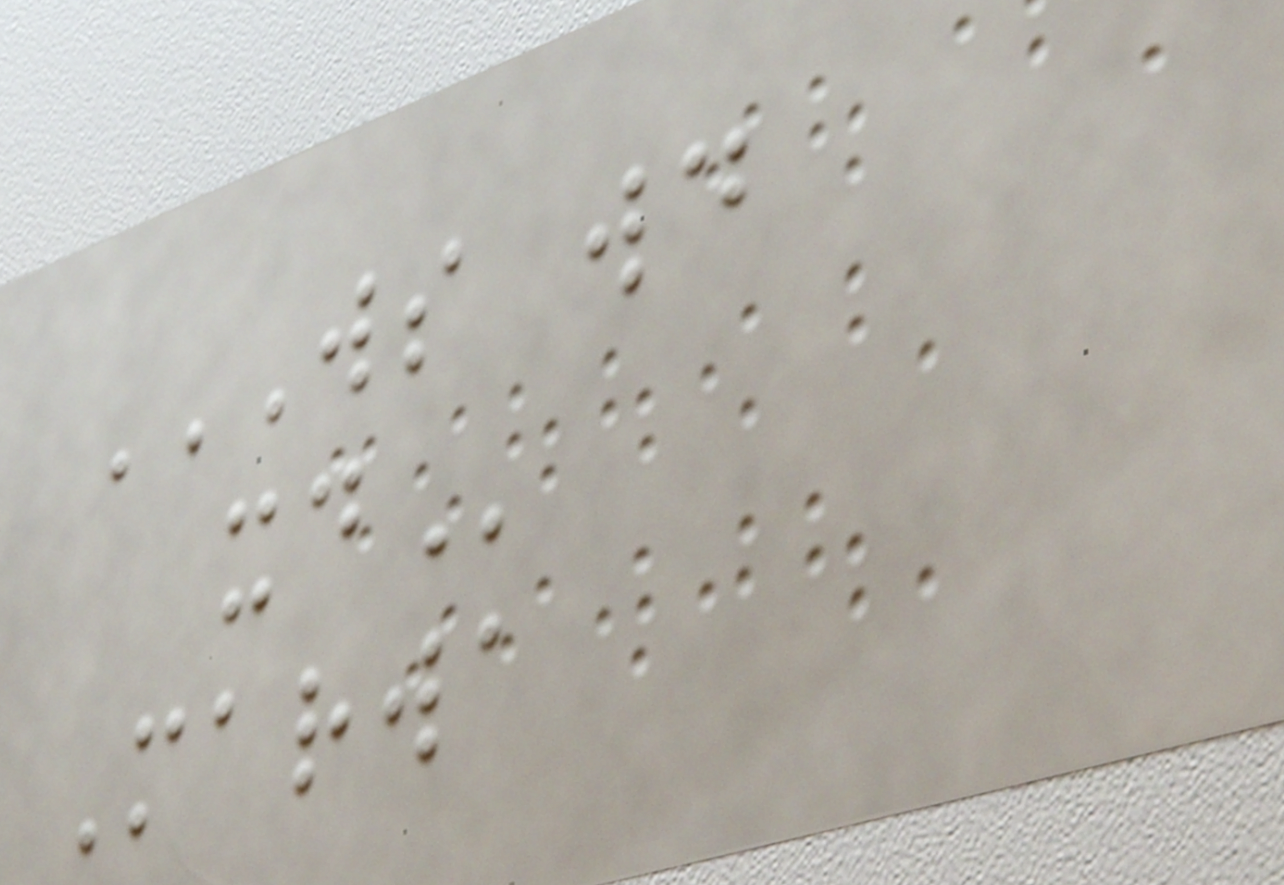WS WD
XD
Marwa
